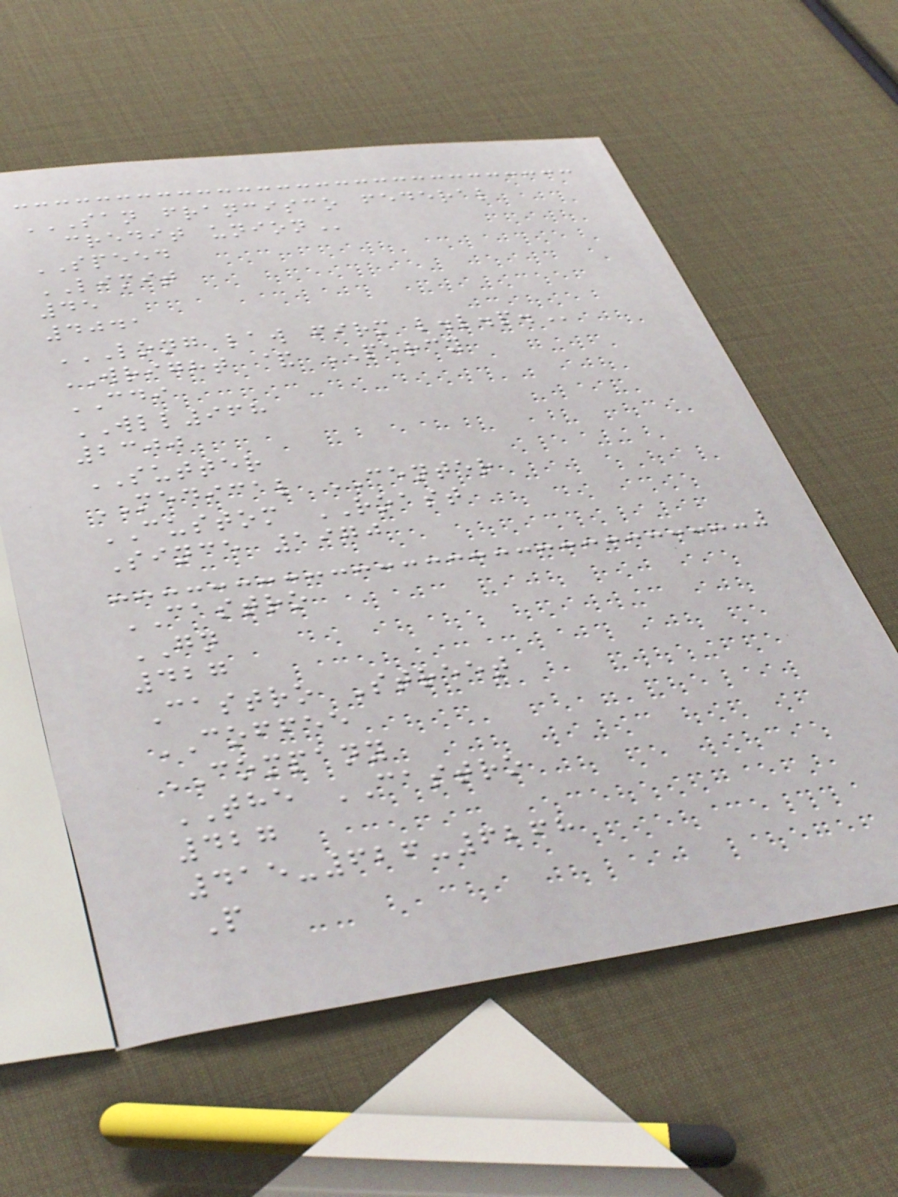SAN FRANCISCO FEDERAL
CREDIT UNION
SPEED
LIMIT
45
4041
LONG LAW FIRM L.L.P.
WRIGHT & PERCY
CDI
WLL968
2300
SUTTER
MEDICAL CENTER
CUSTOM ROAST
Since 1970
CASTRO
GN
427
Castro Street
COFFEE
COMPANY
THE CASTRO
427
415-626-6268
P
